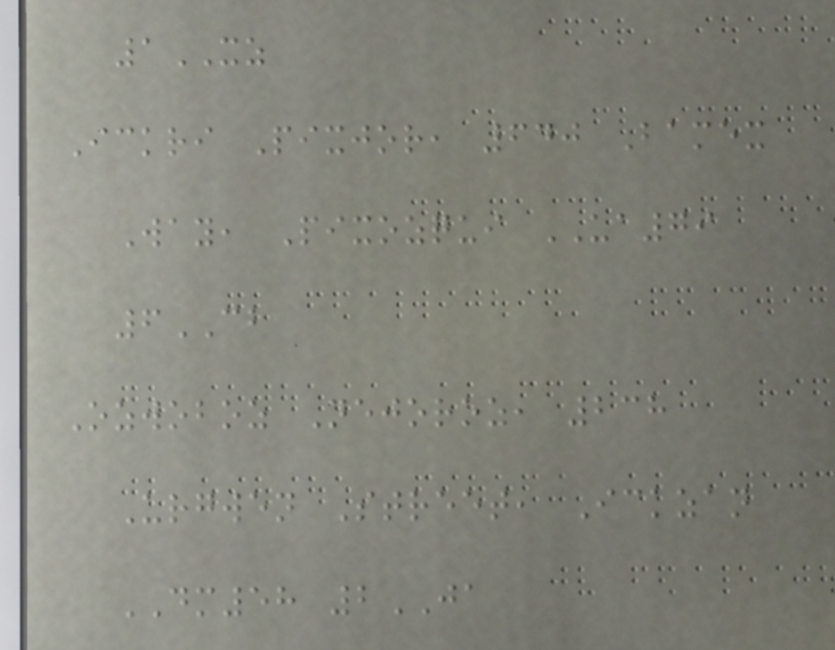1XZ
Ickri Pixjor, 640 Bamex
Way, Pixozqui UA79
6CB
Ozwoboz Nejoroz, 238
Urgwen Street, Ickzan
DM58 2JA
